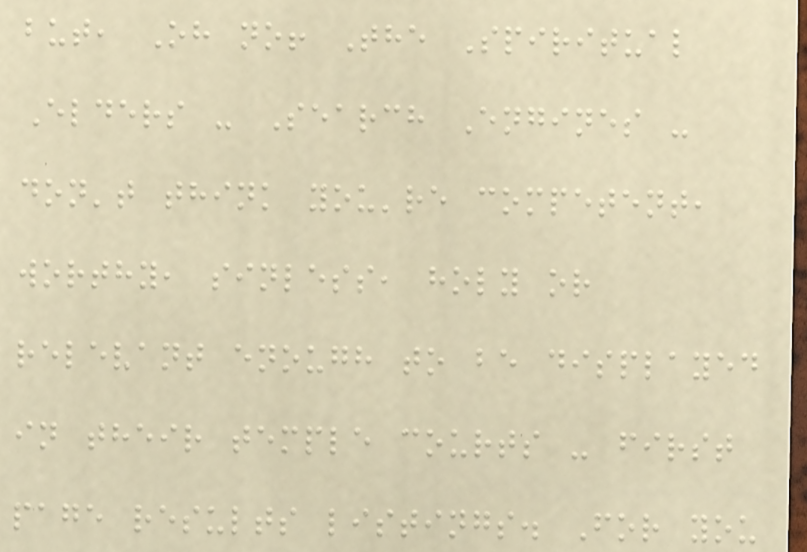but, Oh no! The Spiritual
Elders - Search Engines -
don't think you're competent,
worthy, sinless, holy or
relevant enough to be displayed
in their temple courts - first
page results listings. For you
